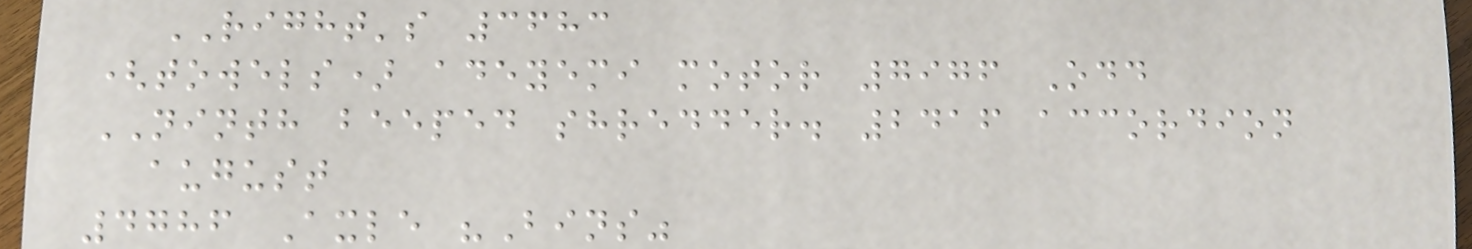RIGHT's 3683
(towels) adeyemi motor 7976 Odd
NINTH beeped shredder. 2416 accordion
august
4786 Axle "Bins"
